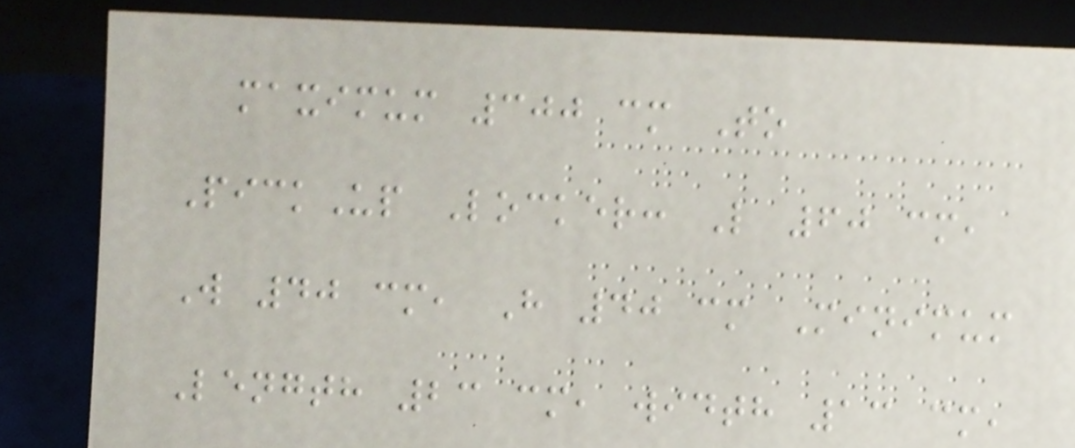maximum 300 cm To
PickUp Locker: L 60 cm,
W 40 cm, H 40 cm Minimum
Length 23 cm, width 13 cm,
